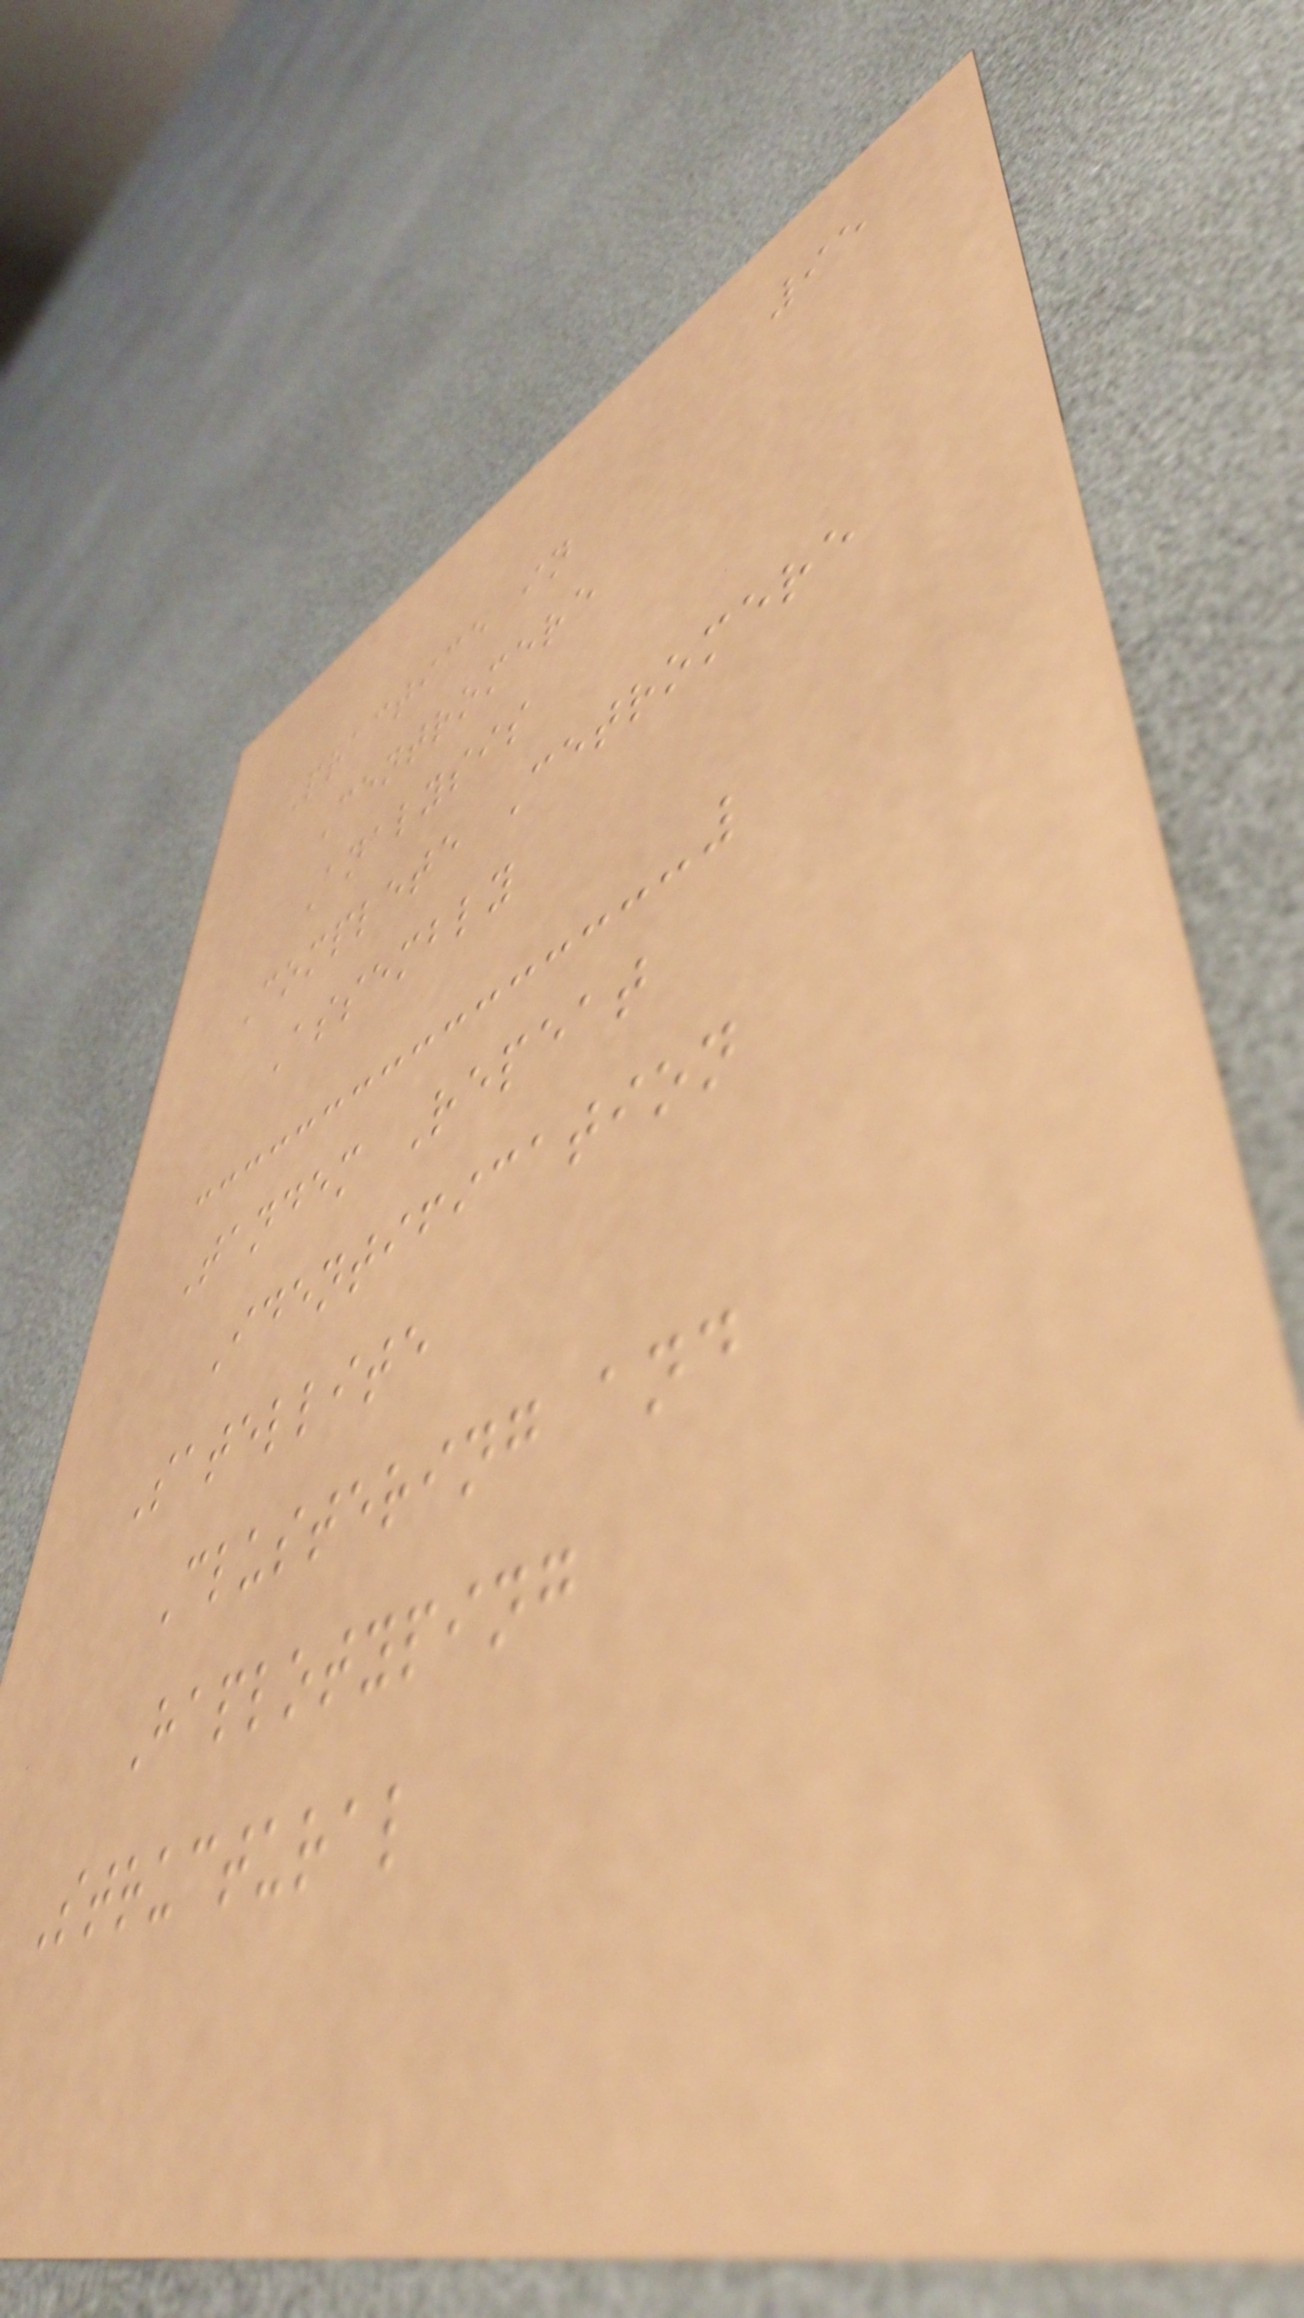95
Practice in
Centromere
Analysis
Complete Cetromere
Assembly
Tandem Repeat
Identification
Satellite
Clustering and
Haplotyping
Structural
